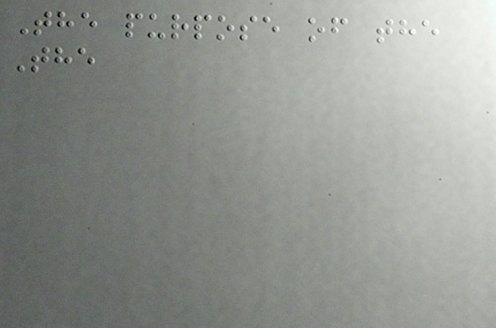The purpose of the
The
